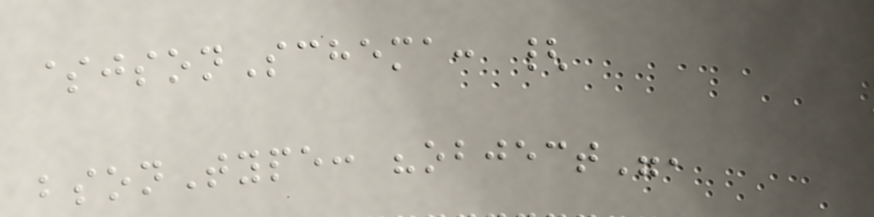$jsonSchema: {
bsonType: "object",
